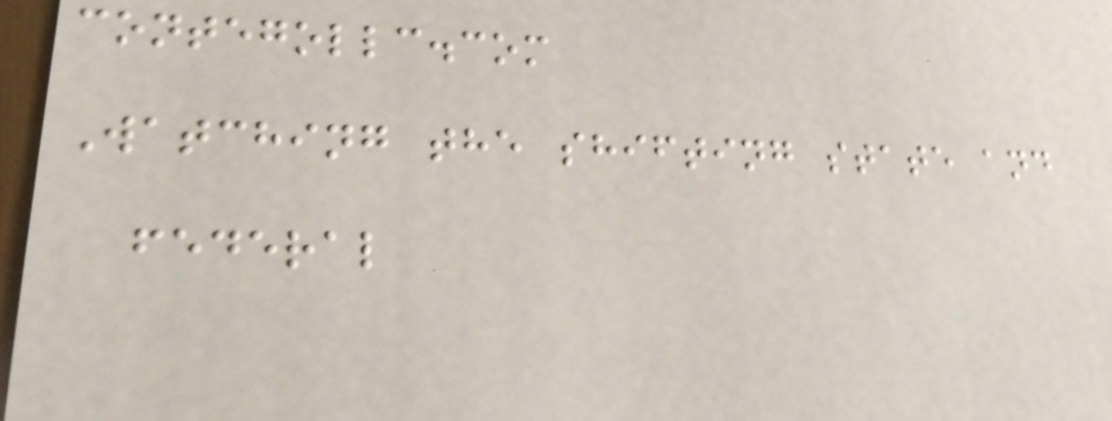contegollc.com
Watching the shifting state and
federal
